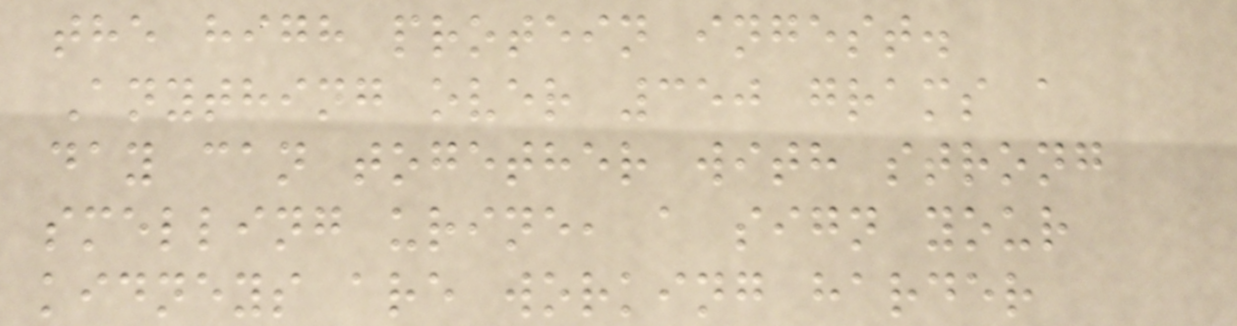the high protein ingest.
Anything over 350 grams a
day can together with strong
smelling urine, a sign your
kidneys are working harder
